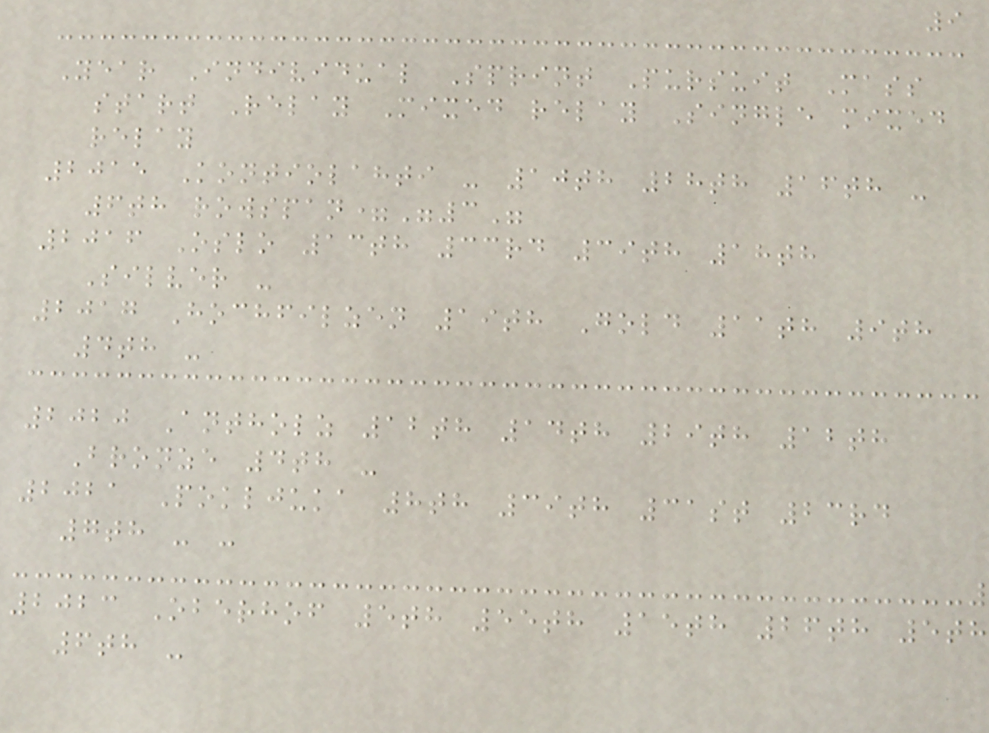9
Year Individual Sprint Pursuit Mass
start Relay Mixed relay Single mixed
relay
2015 Kontiolahti - 10th 28th 16th -
6th rowspan="3"
2016 Oslo 13th 33rd 39th 18th
Silver -
2017 Hochfilzen 19th Gold 11th 9th
4th -
2020 Antholz 12th 14th 29th 12th
Bronze 4th -
2021 Pokljuka 8th 39th 31st 23rd
7th - -
2023 Oberhof 5th 55th 15th 26th 5th
6th -
